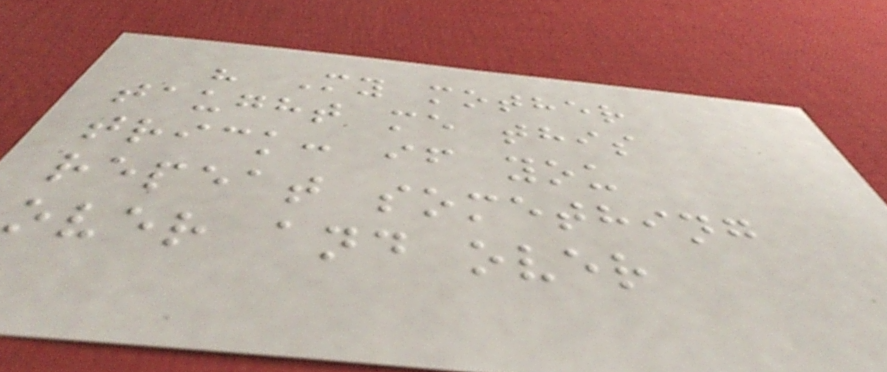" My mother
taught me this
trick: if you
repeat something
over and over
